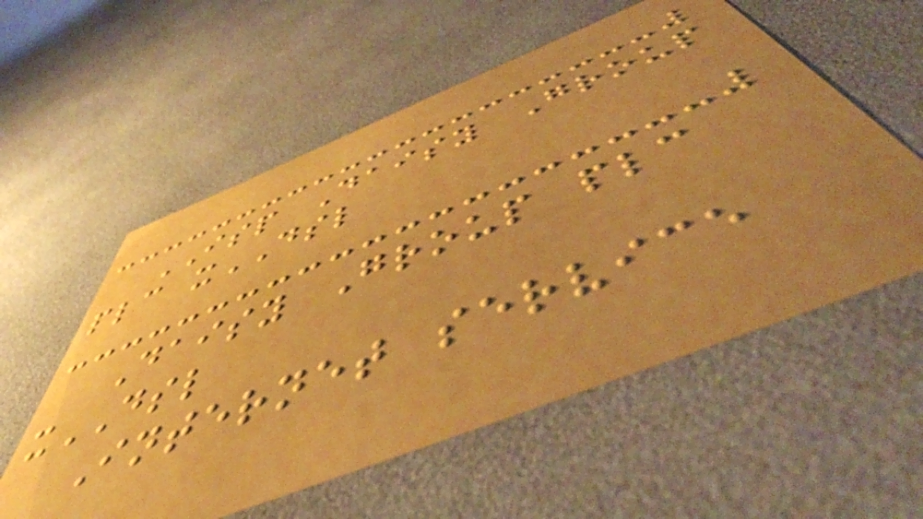ISP Daisy Group
plc xDSL
Daisy Group plc
xDSL
Internet service
